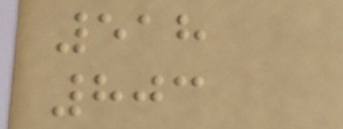518
803
